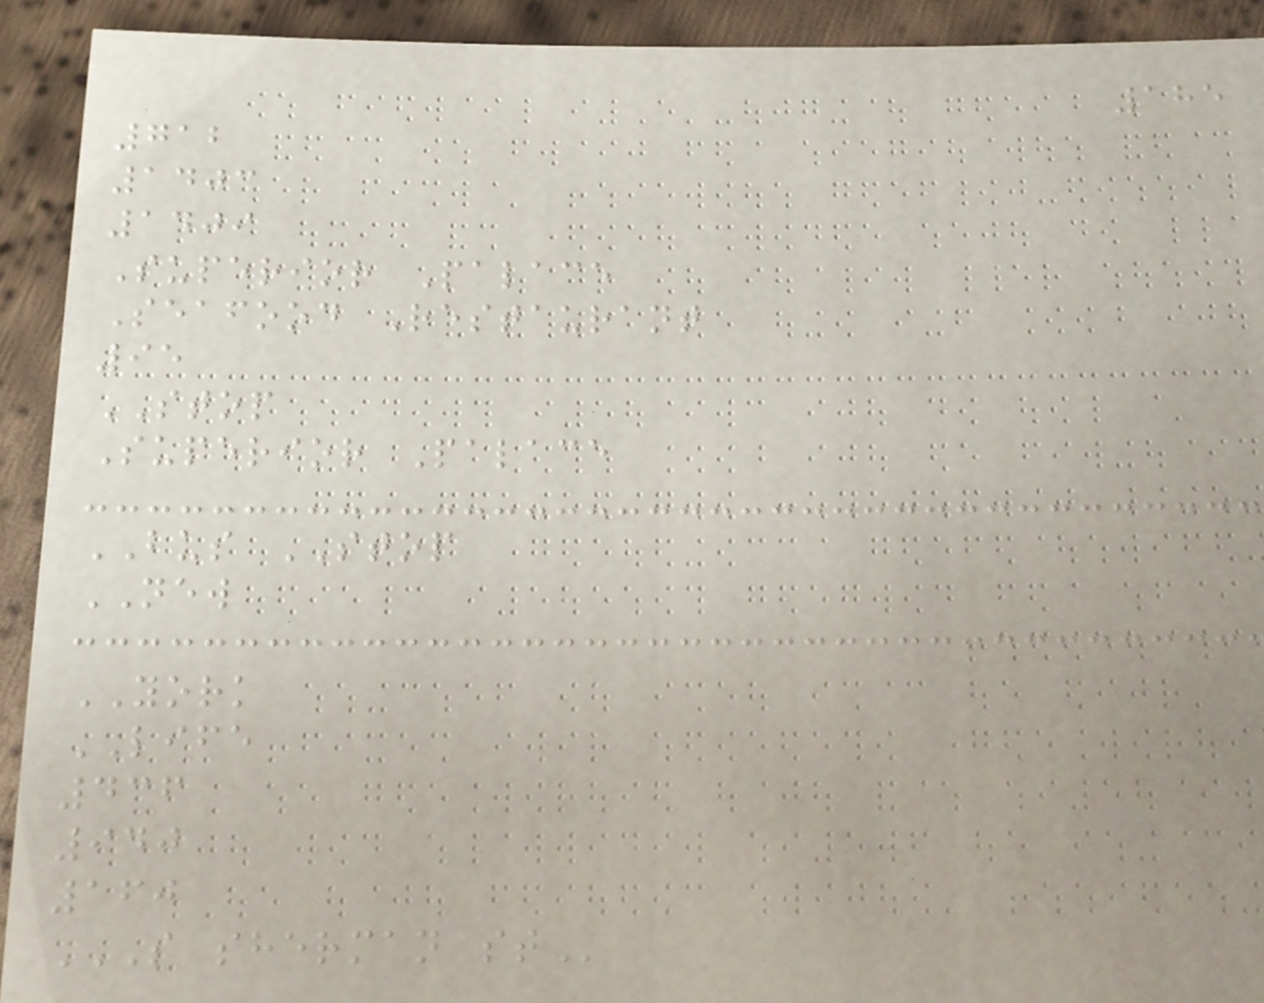185
712
1403
1409
Superior Palace
Seafood Restaurant
95
STOP
Superior Palace
BUS STOP
NEW
YORK
LIFE
436
940
160
S SHERMAN ST
